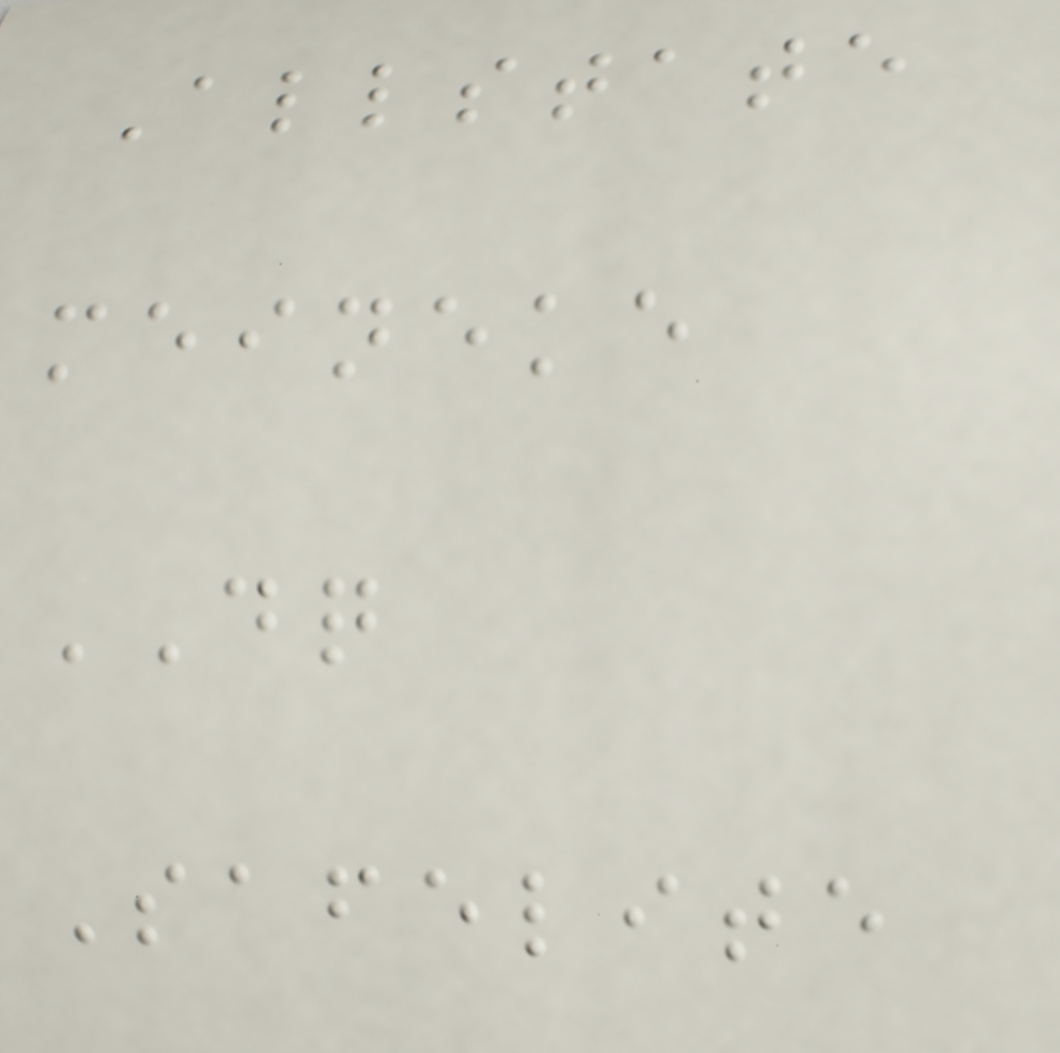Allstate
meineke
DQ
Safelite
